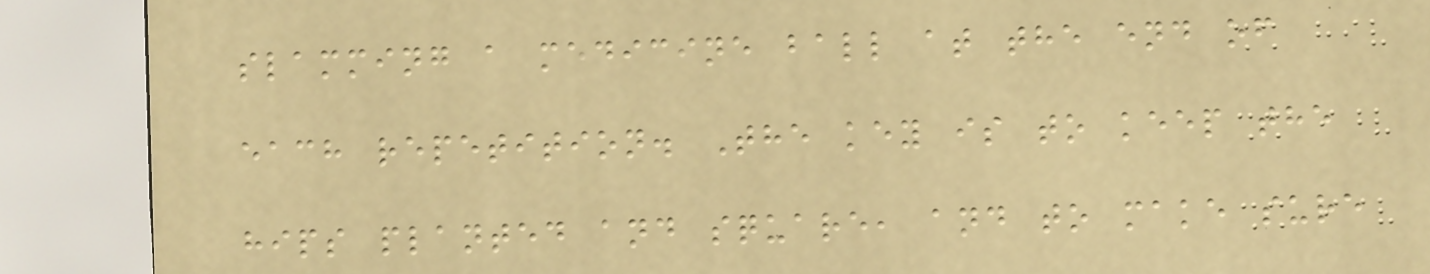slamming a medicine ball at the end of
each repetition. The key is to keep the
hips planted and square, and to make sure
